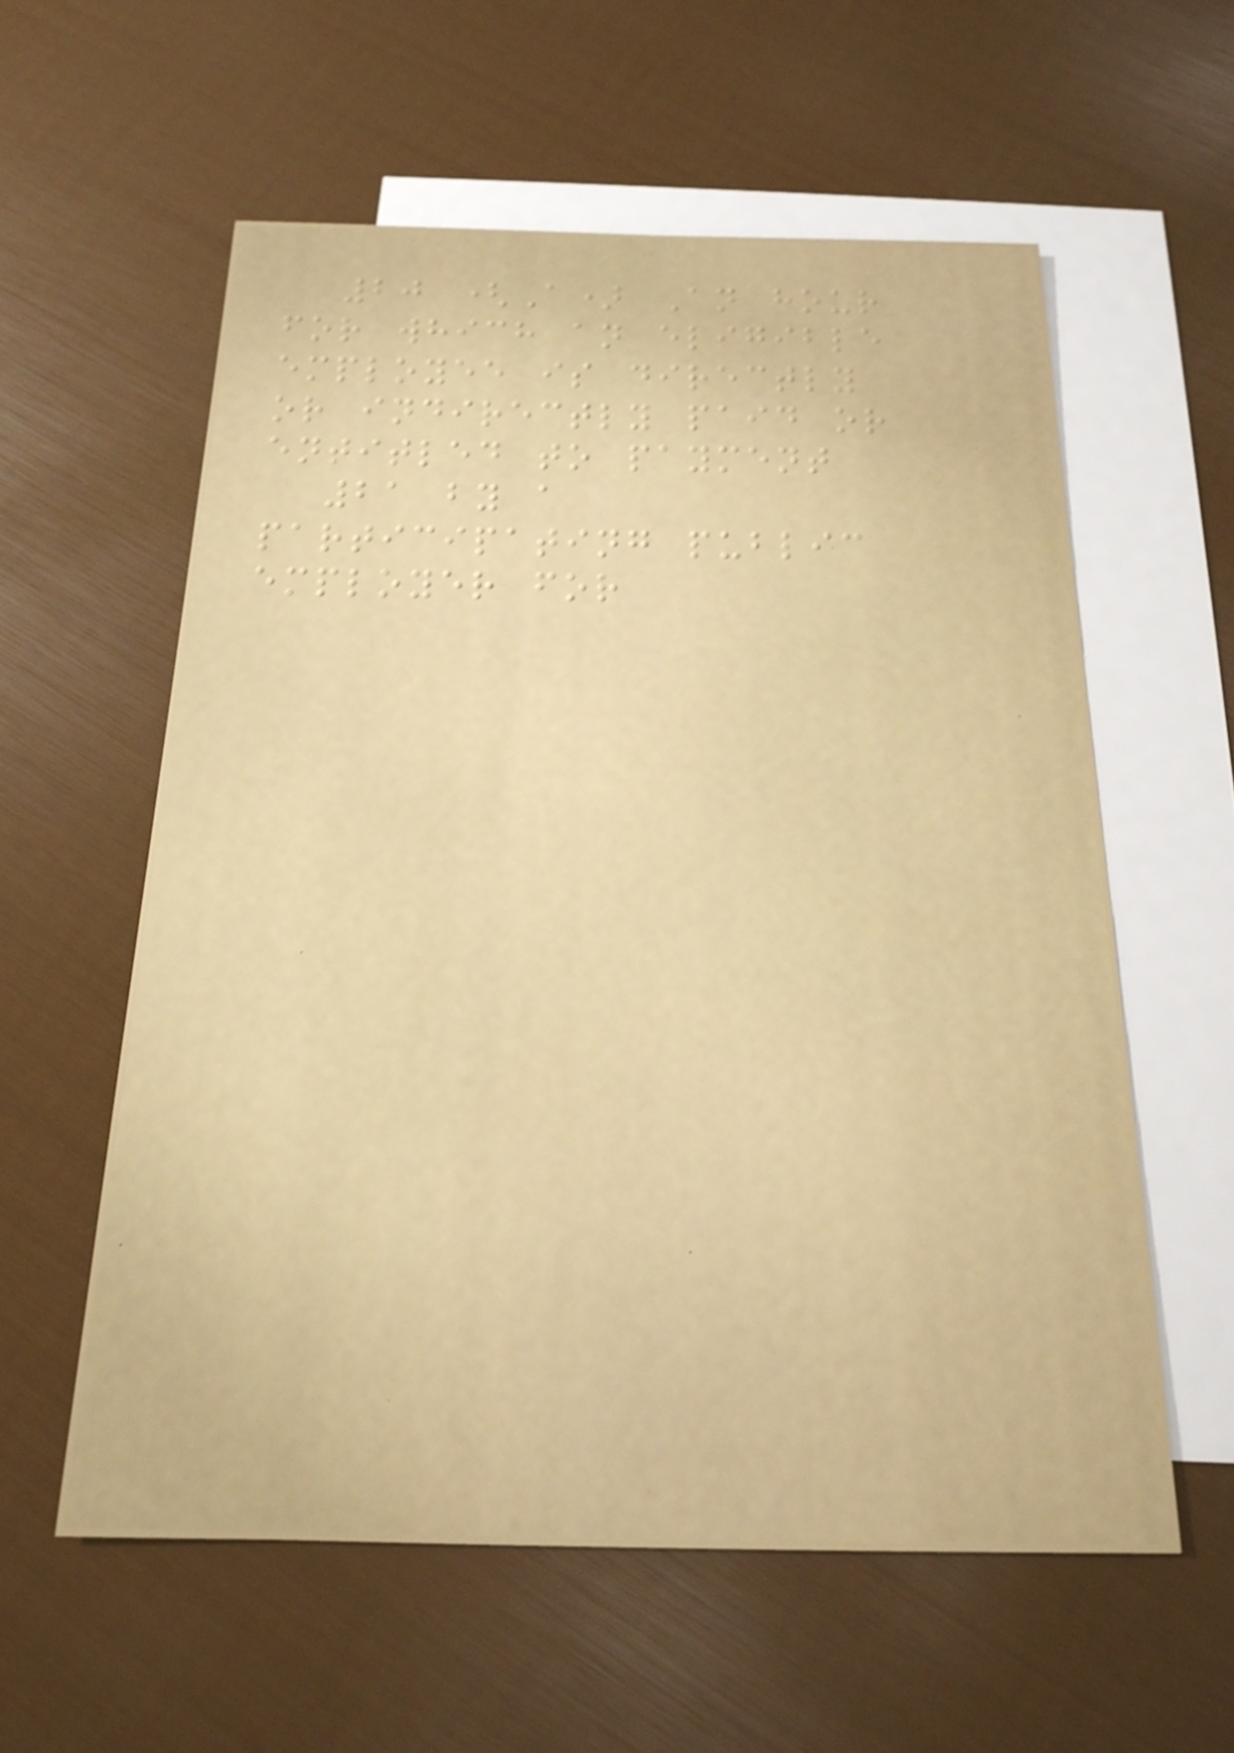20 (A) An hour
for which an eligible
employee is directly
or indirectly paid or
entitled to payment
21 by a
participating public
employer for
